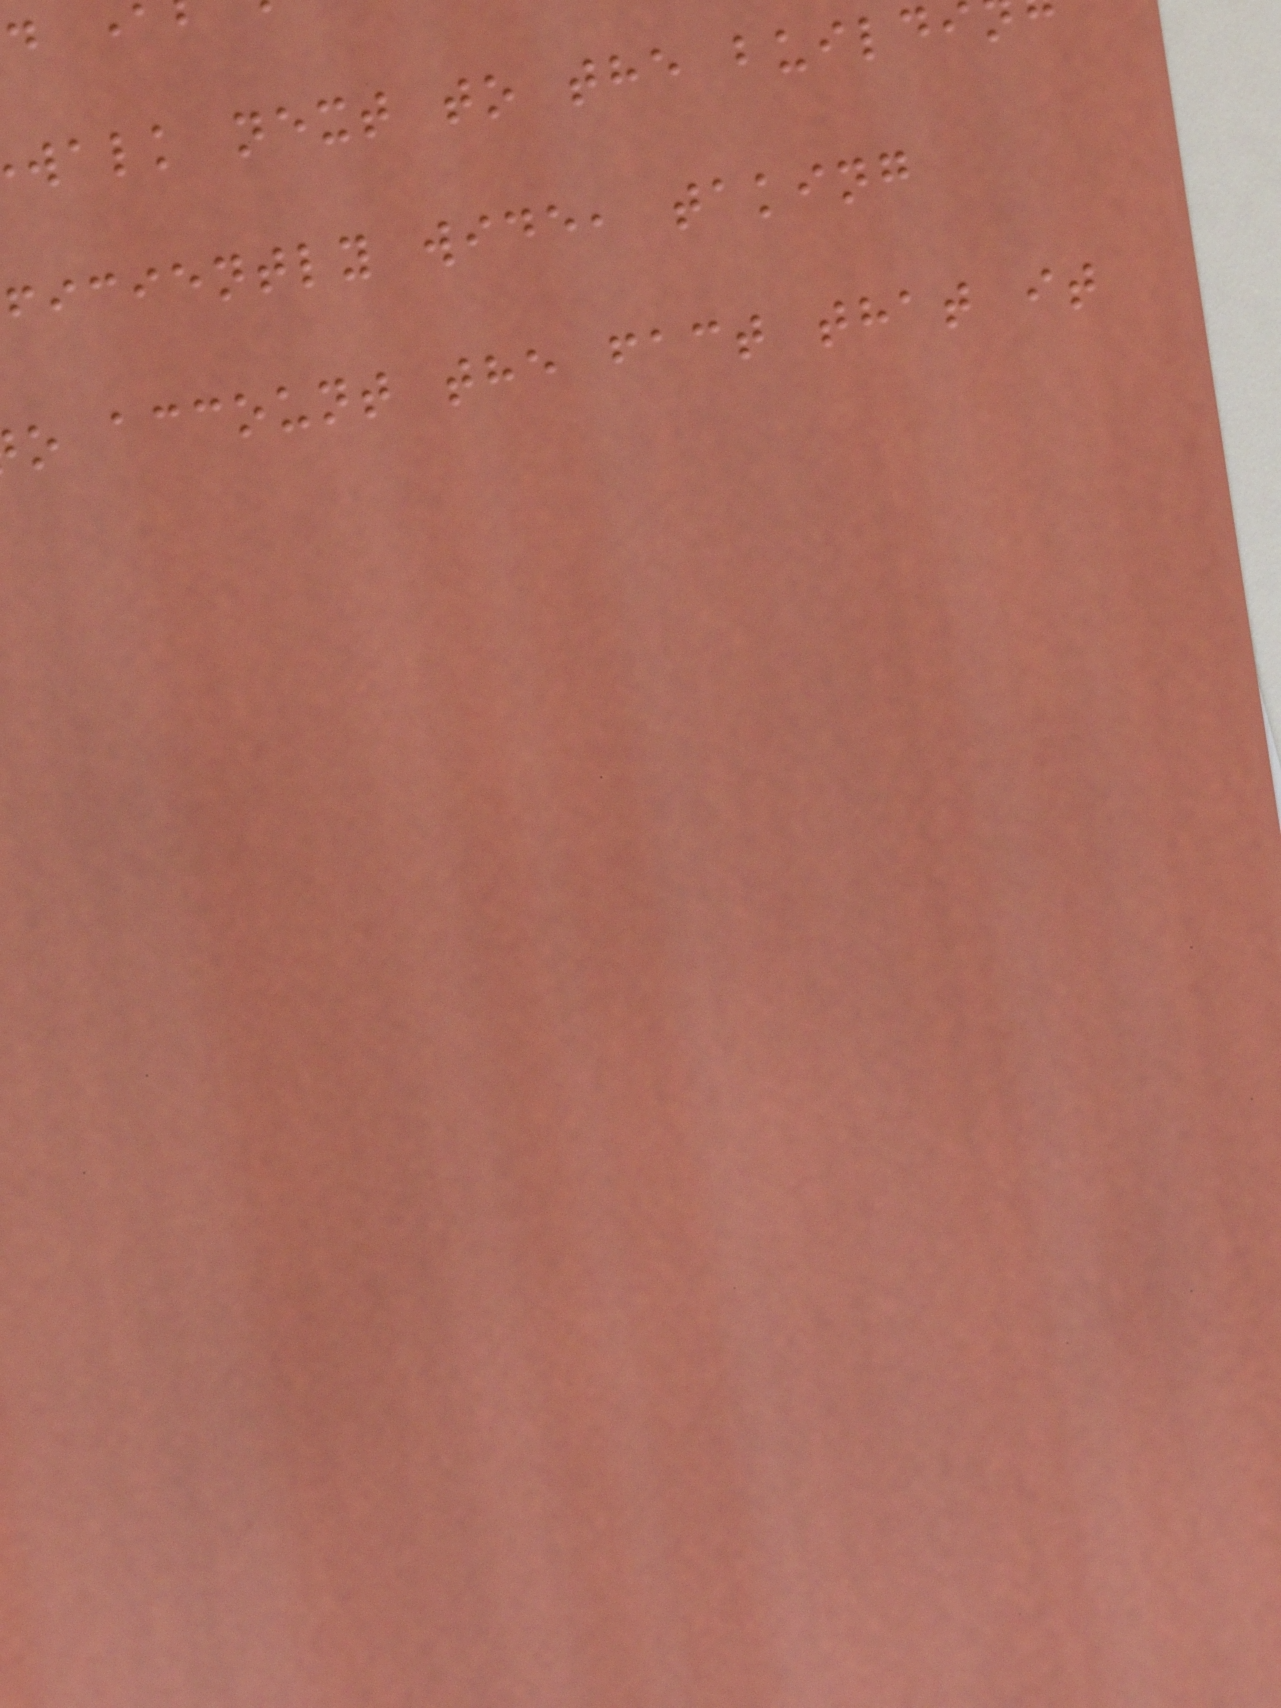walk next to the buildi
ficiently wide, taking
o account the fact that it
